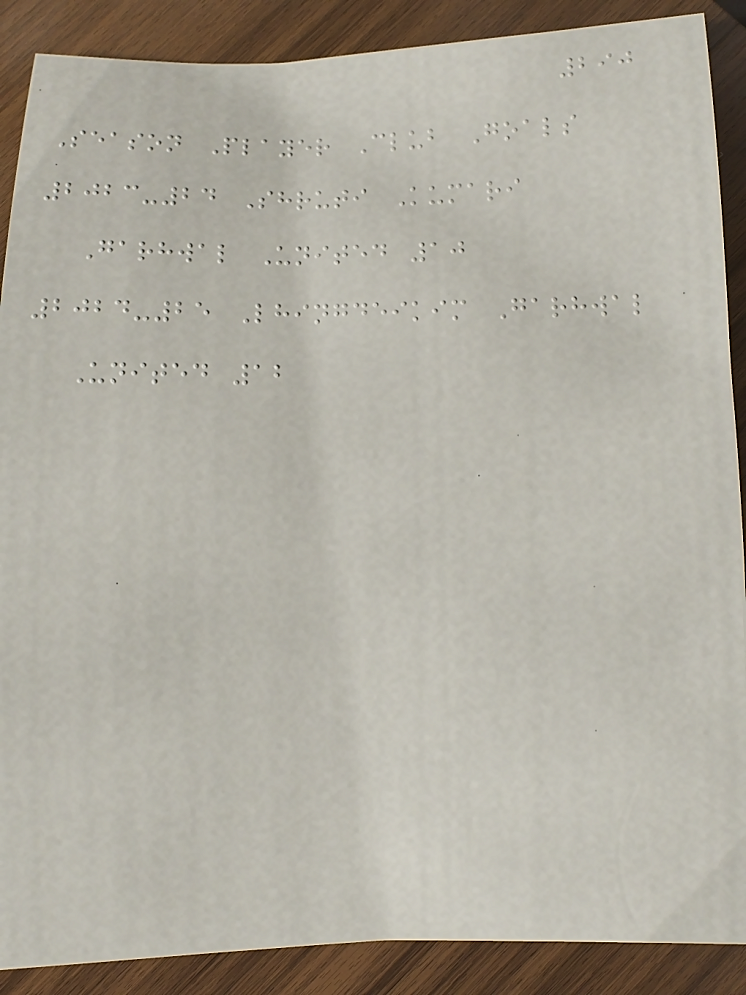290
Season Player Club Goals
2023-24 Shruti Kumari
Garhwal United 10
2024-25 Lhingdeikim Garhwal
United 12
